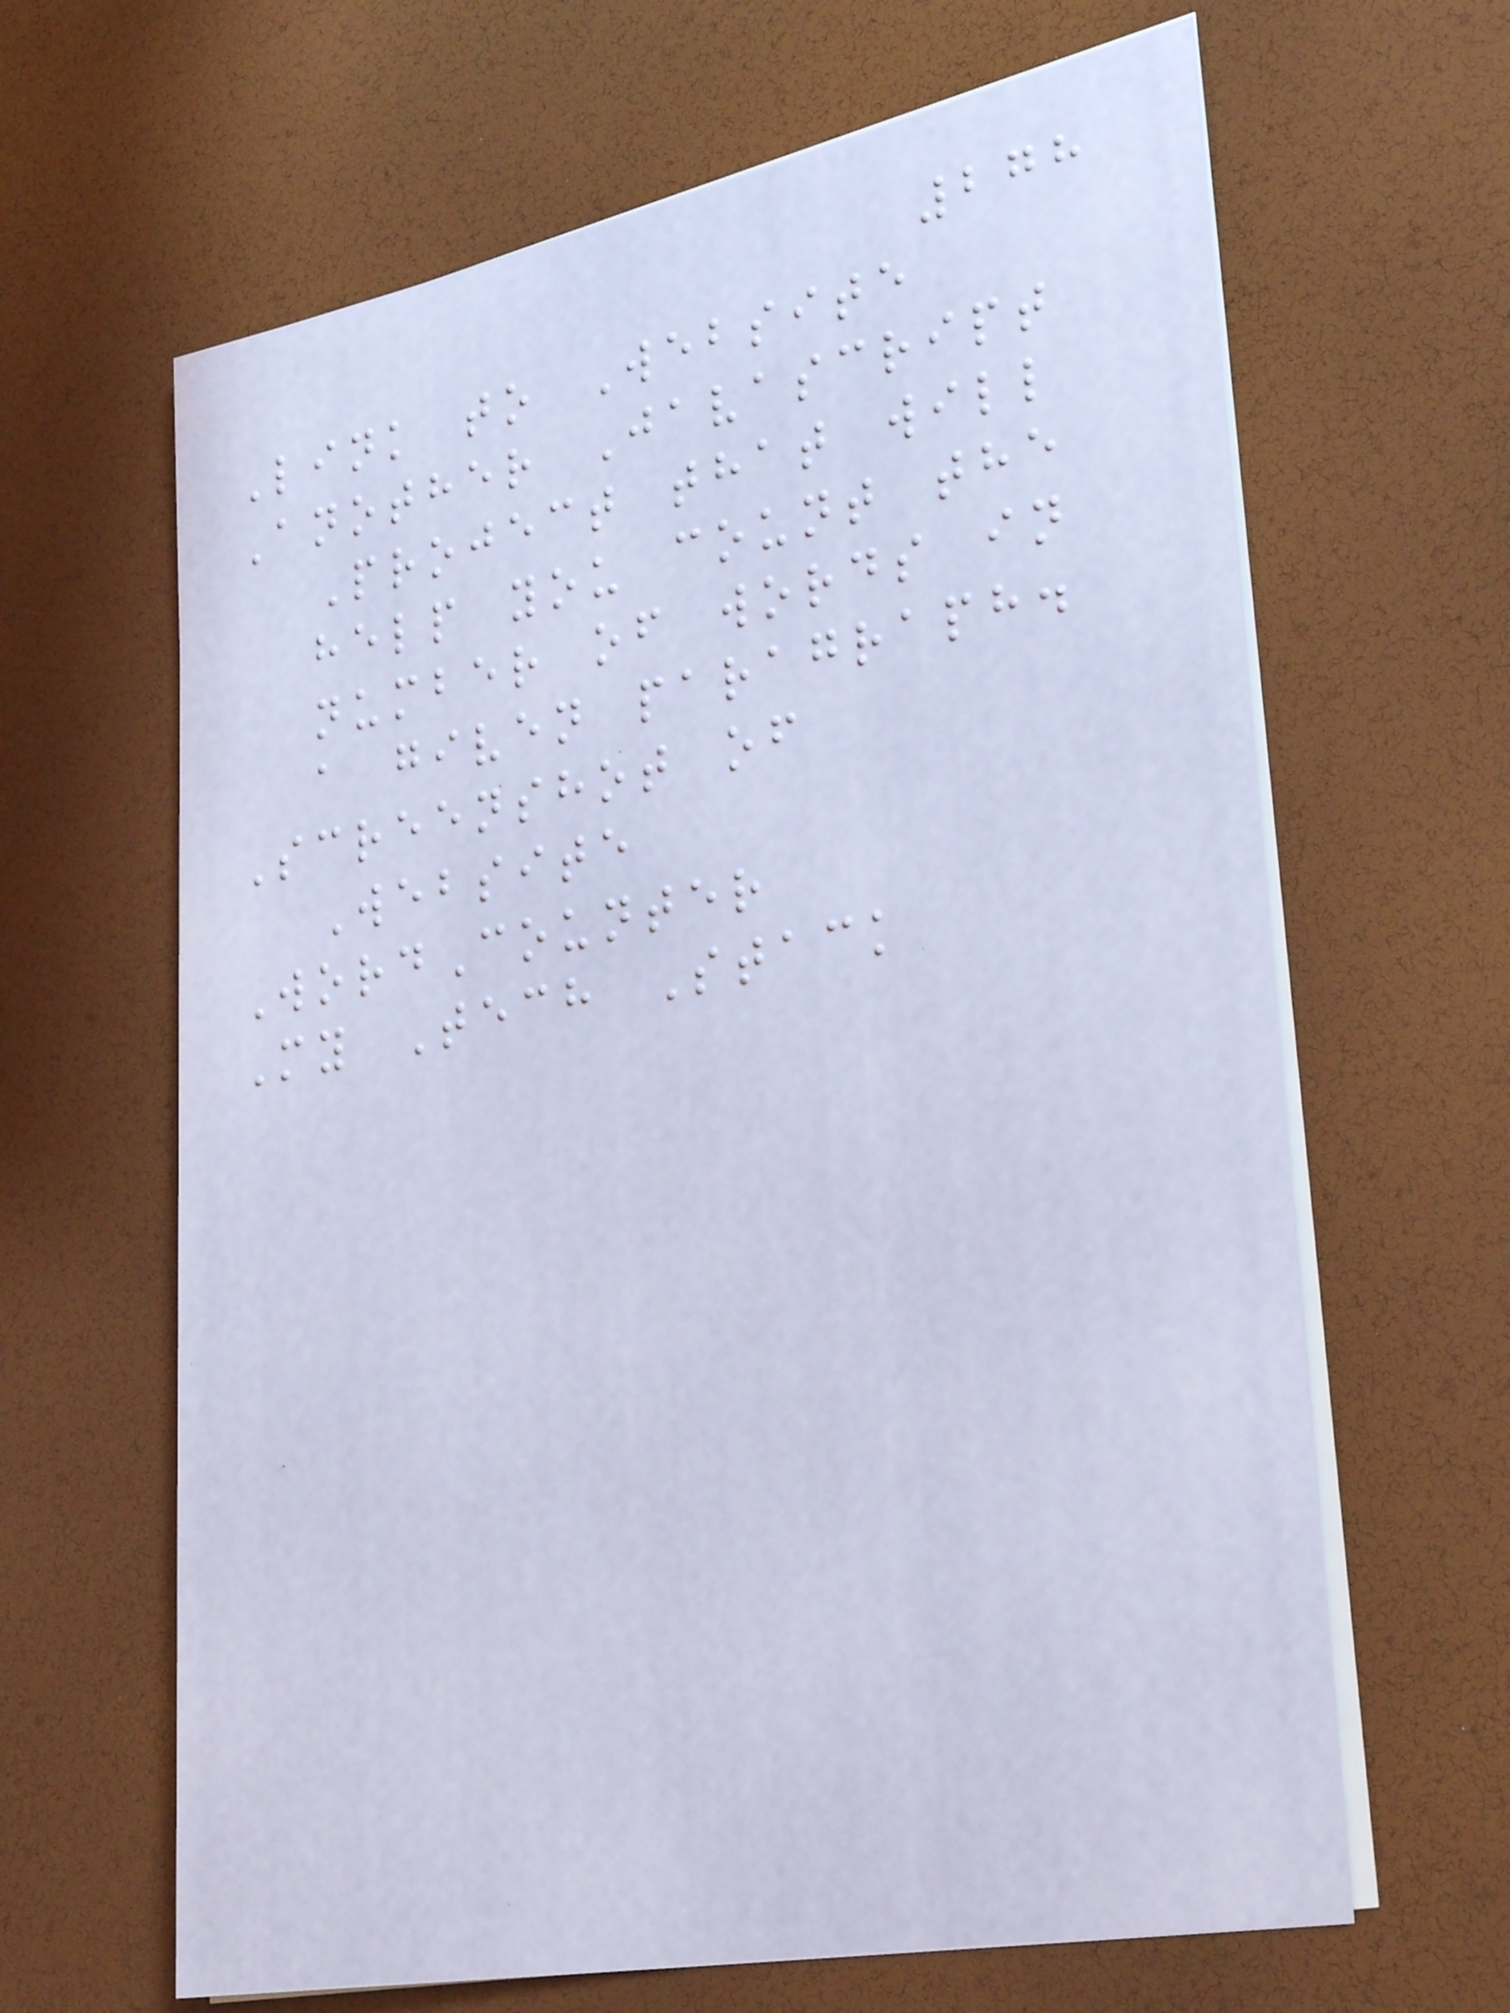278
Link to Website
Another Javascript
Project that will
help you count the
number of words in
a given paragraph.
Screenshot of
Website
WordCounter
My Tech Stack
